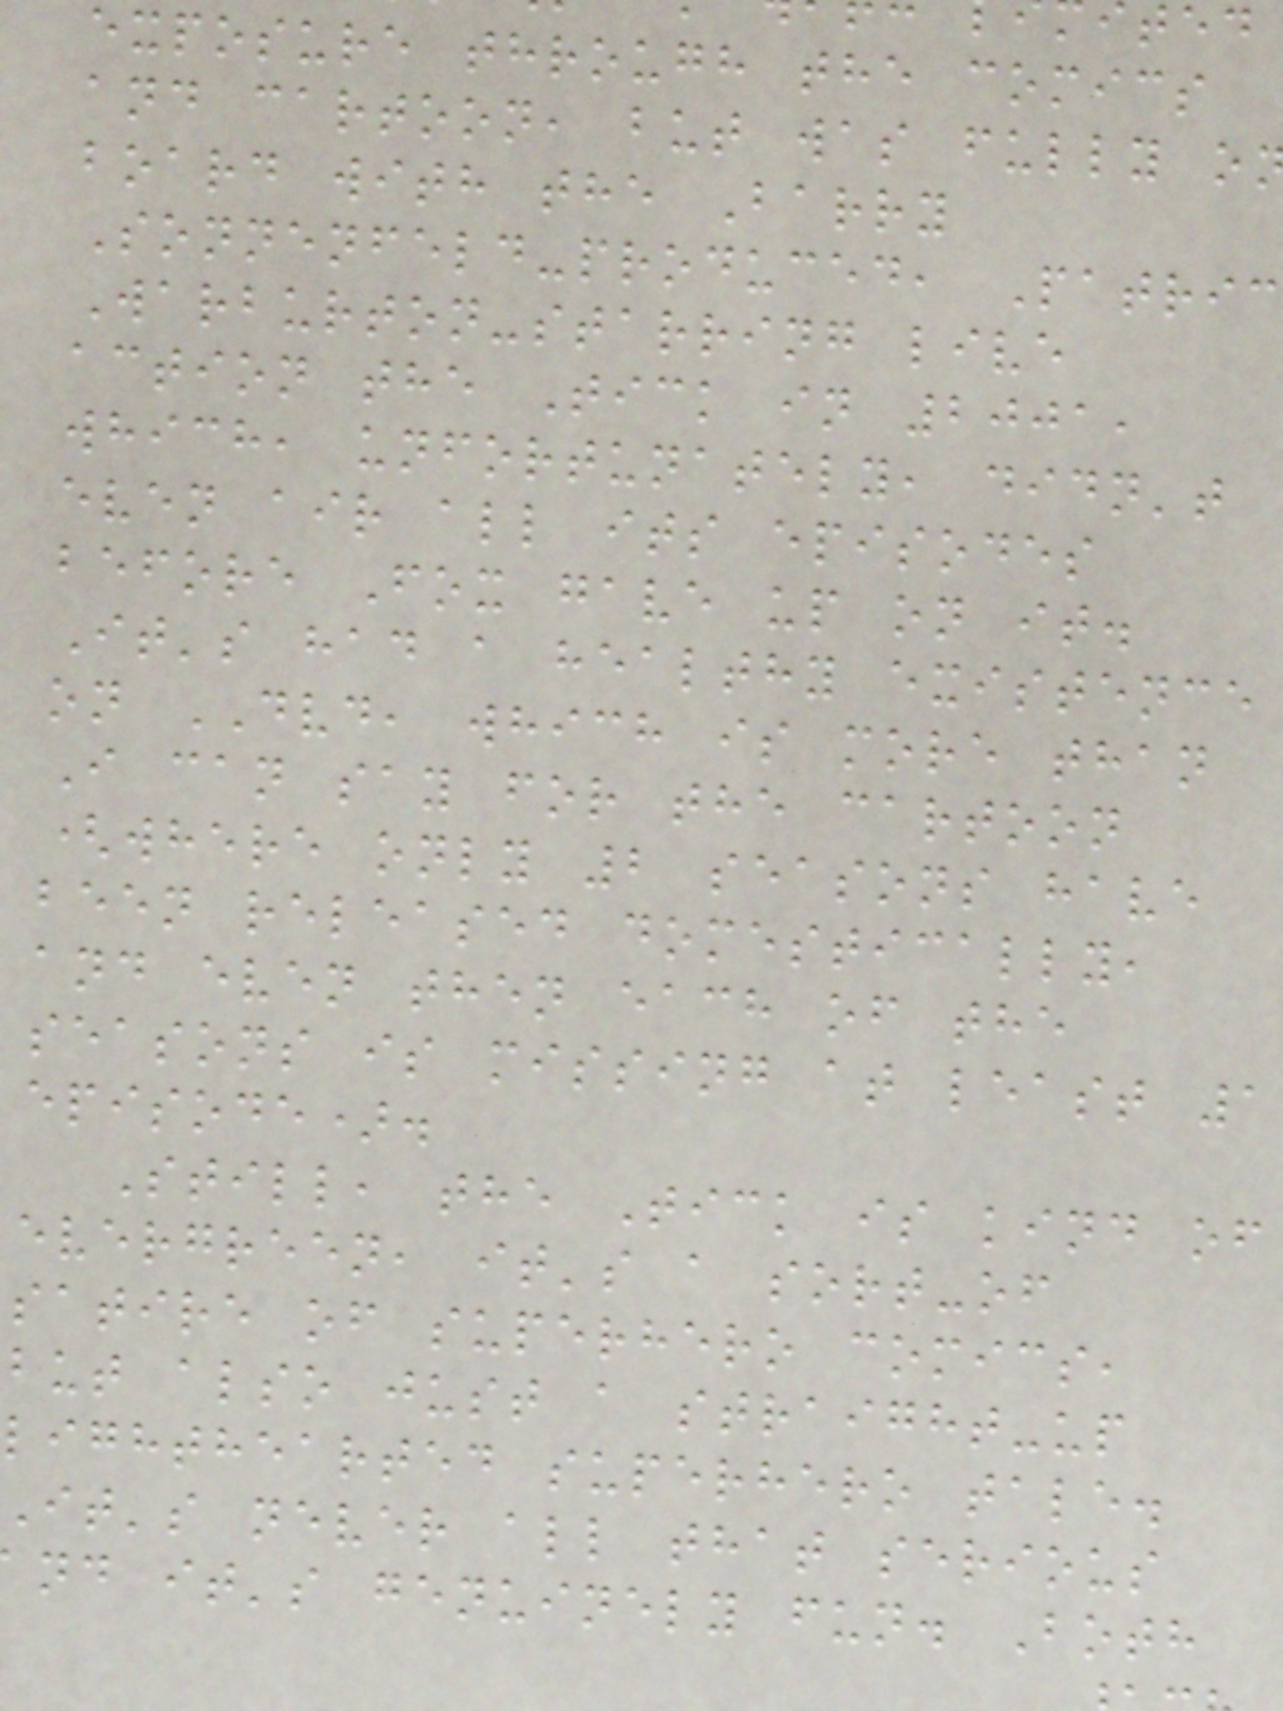exposure through the comics
and cartoon, but was fully o
board with the Barry
Sonnenfeld-produced, Patric
Warburton-starring live
action the Tick in 2001,
which, unfortunately, didn't
even air all its episodes
before Fox gave up on it.
It's had a healthy existence
on DVD, which is more than
I can say for the cartoon
(where only 2 seasons have
been released domestically,
and even then each of the
seasons is missing at least 1
episode).
Still, the Tick is kind of
evergreen, it's a sort-of
satire of superhero comics,
but also just a straight-up
lighthearted superhero tale.
it's never all that serious
nd it's genuinely fun. Both
